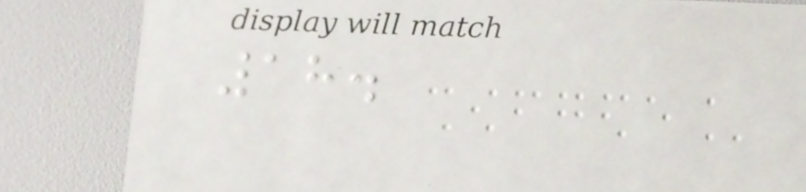18.
